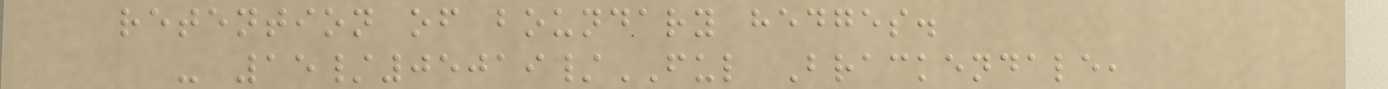retention of boundary hedges.
- 15/05019/FUL Brackendale,
